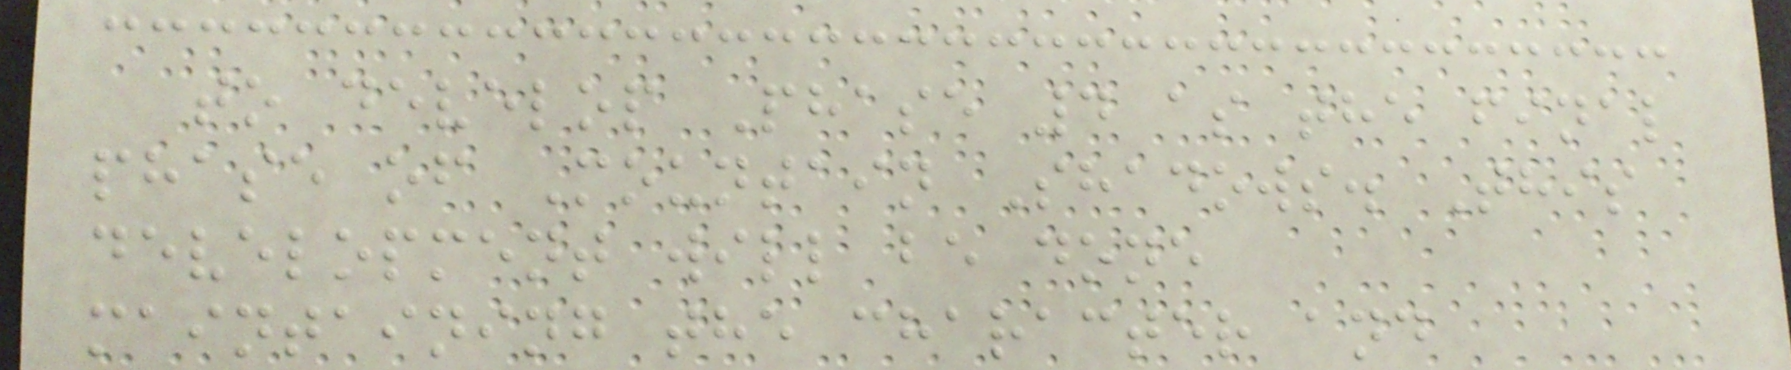to develop Phase 4 as the final
phase of Mountain Shadows. This
development will be done
maintaining the character and
